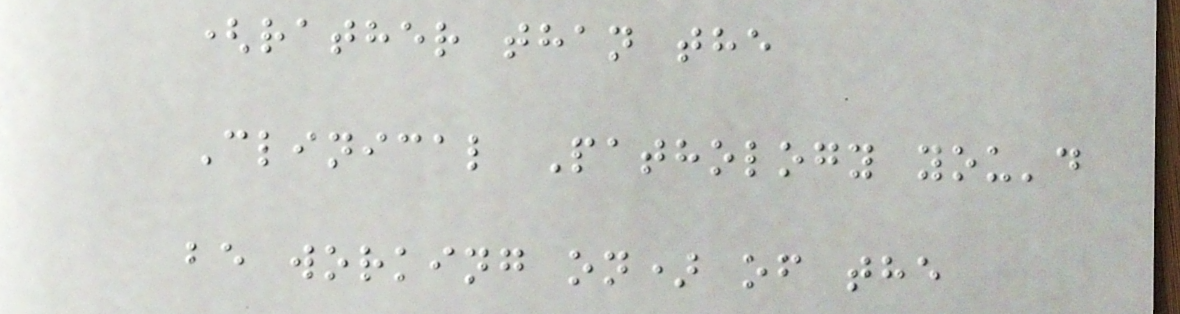(rather than the
Clinical Pathology you'd
be working on) of the
